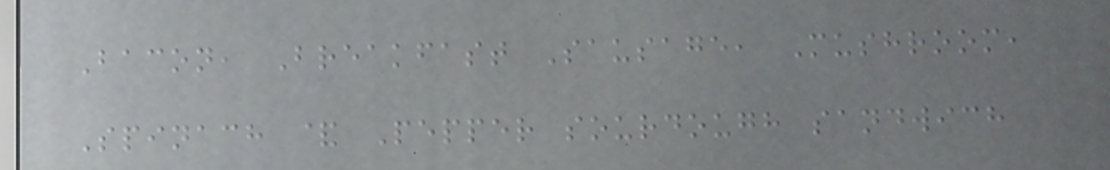Bacon, Breakfast Sausage, Mushroom,
Spinach & Pepper sourdough sandwich
